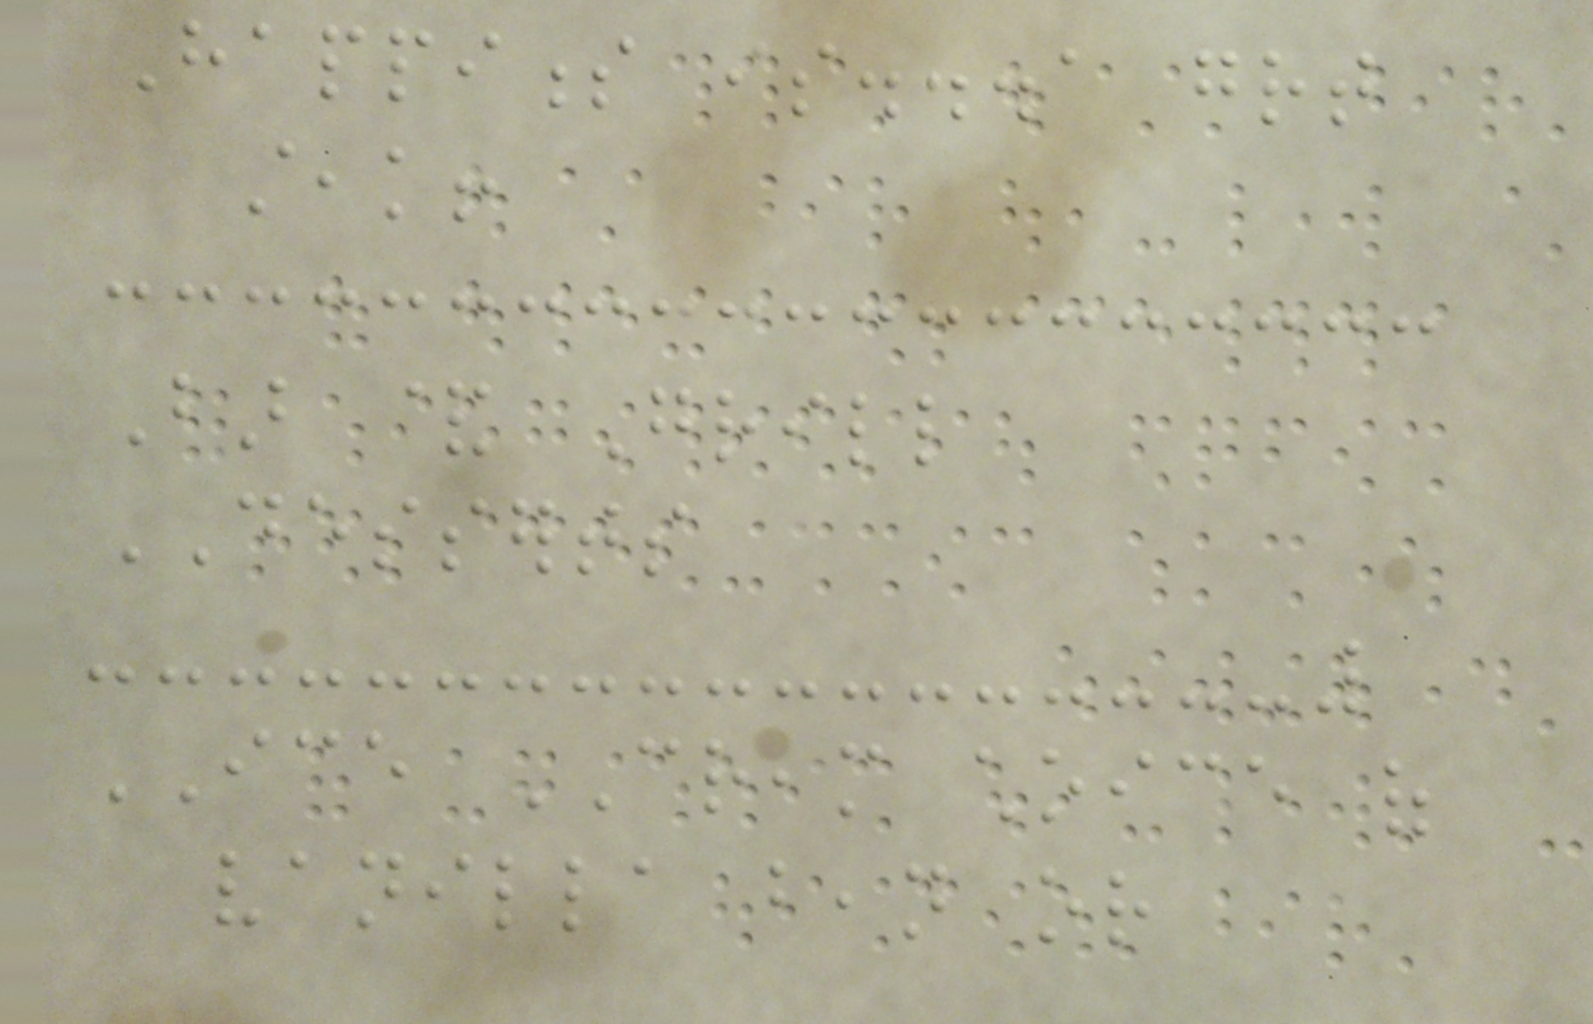Happiness is...a great
steak!
Bar & Grill
DESSERTS
ICE CREAM choice of
vanilla bean or
